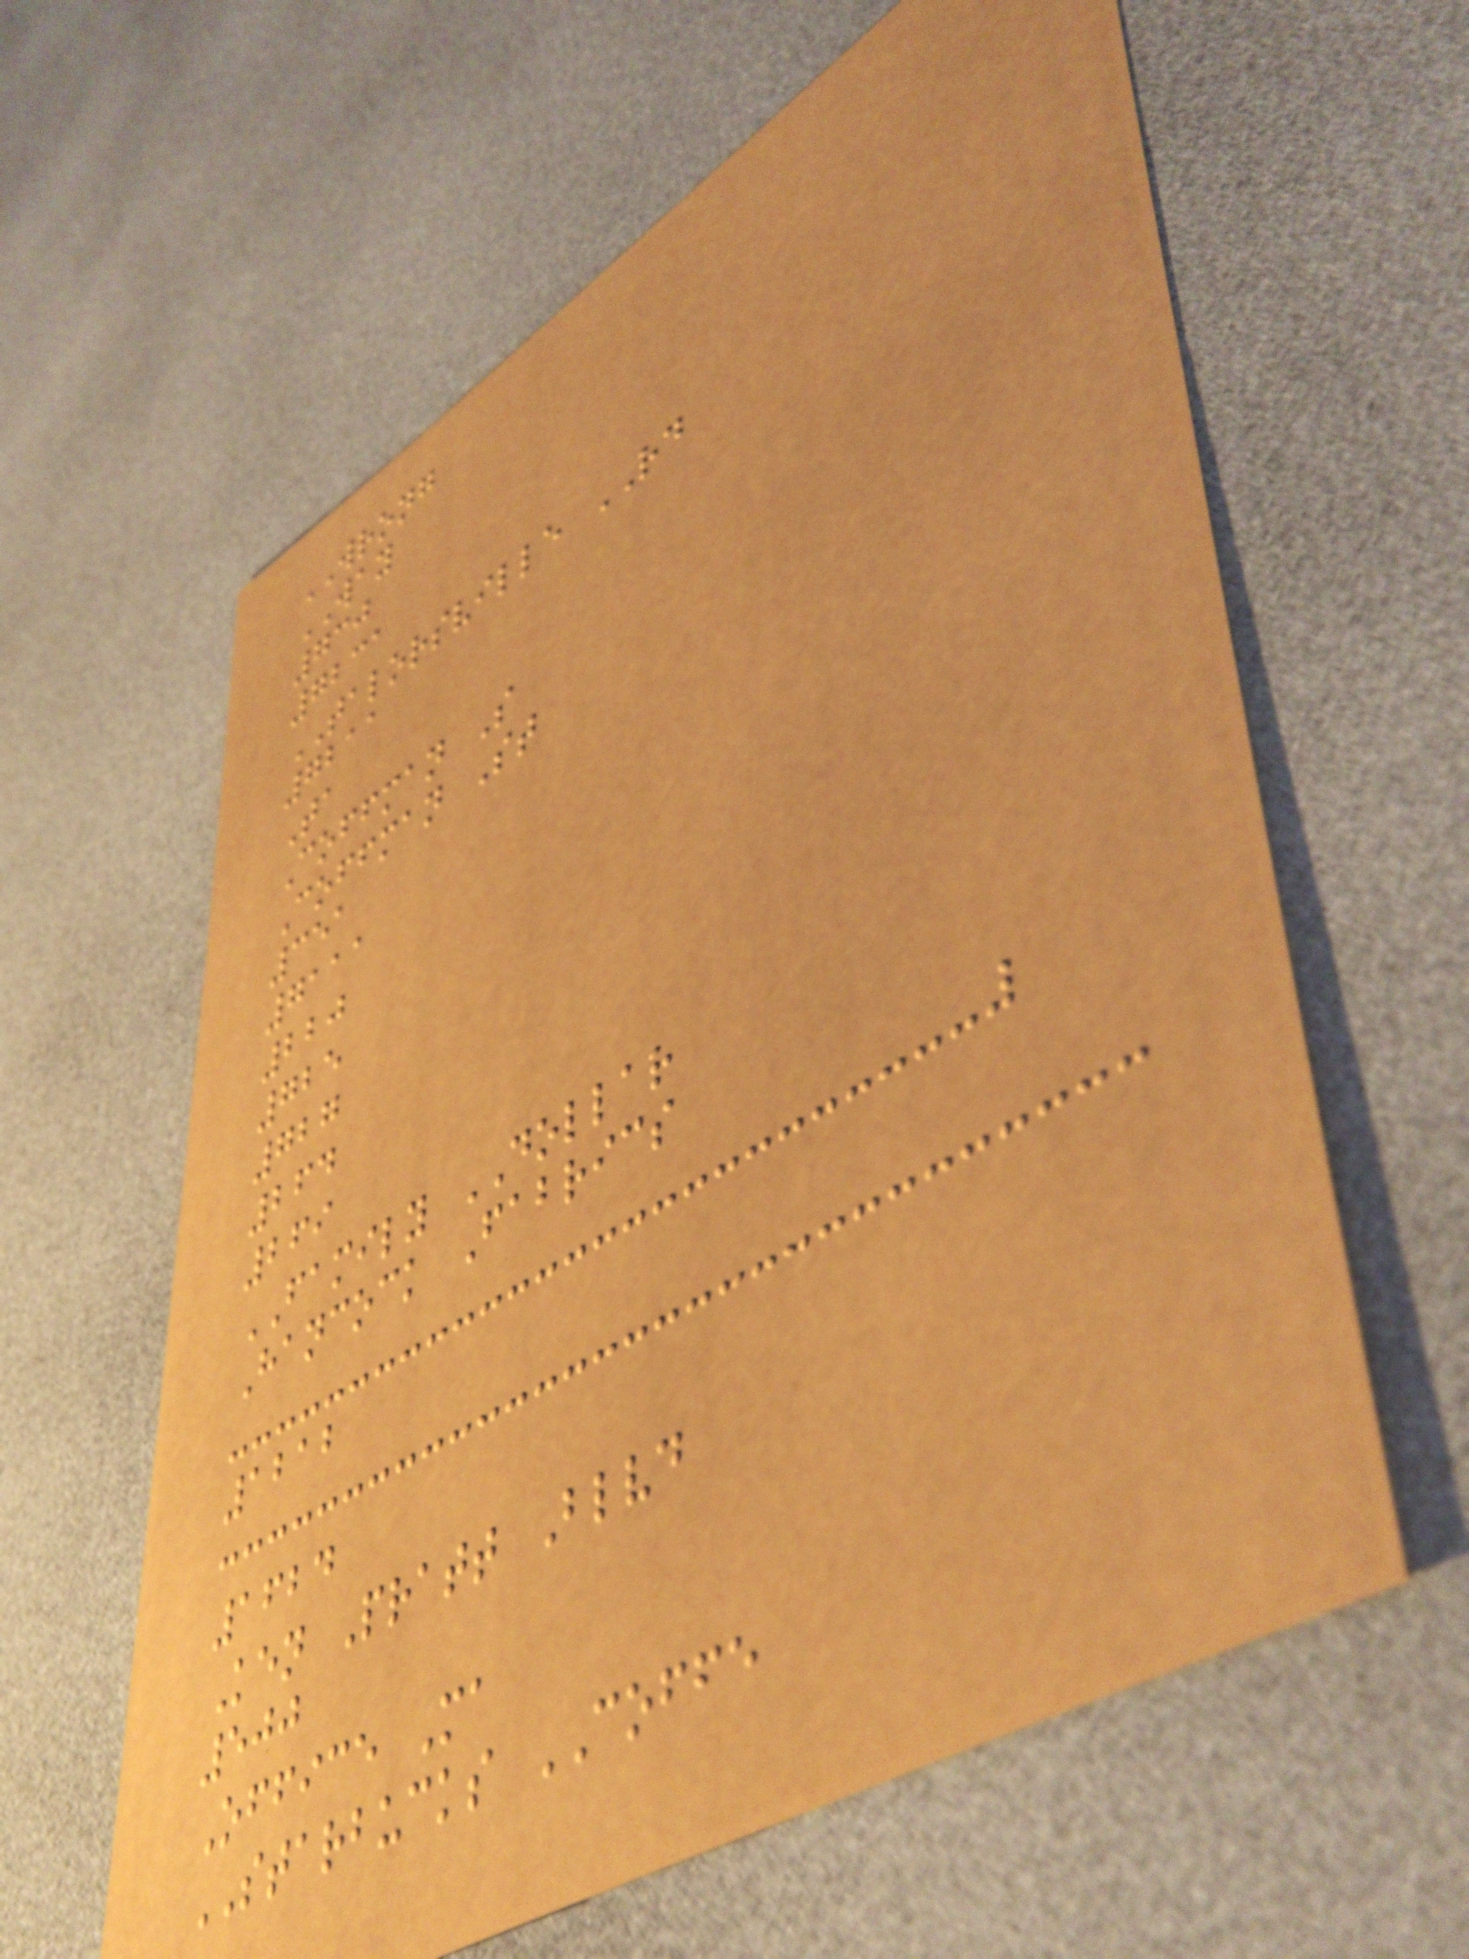WRONG
WAY
730
7231
TALORSVILLE RD
7211
Ta
Coffman S
Coffman St
351
7111
220
725
727
264
269
FAMILY DOLLAR
Hancock Fabrics
1212
1624
Ken Pratt Blvd
500
Office Ma
STARBUCKS COFFE
